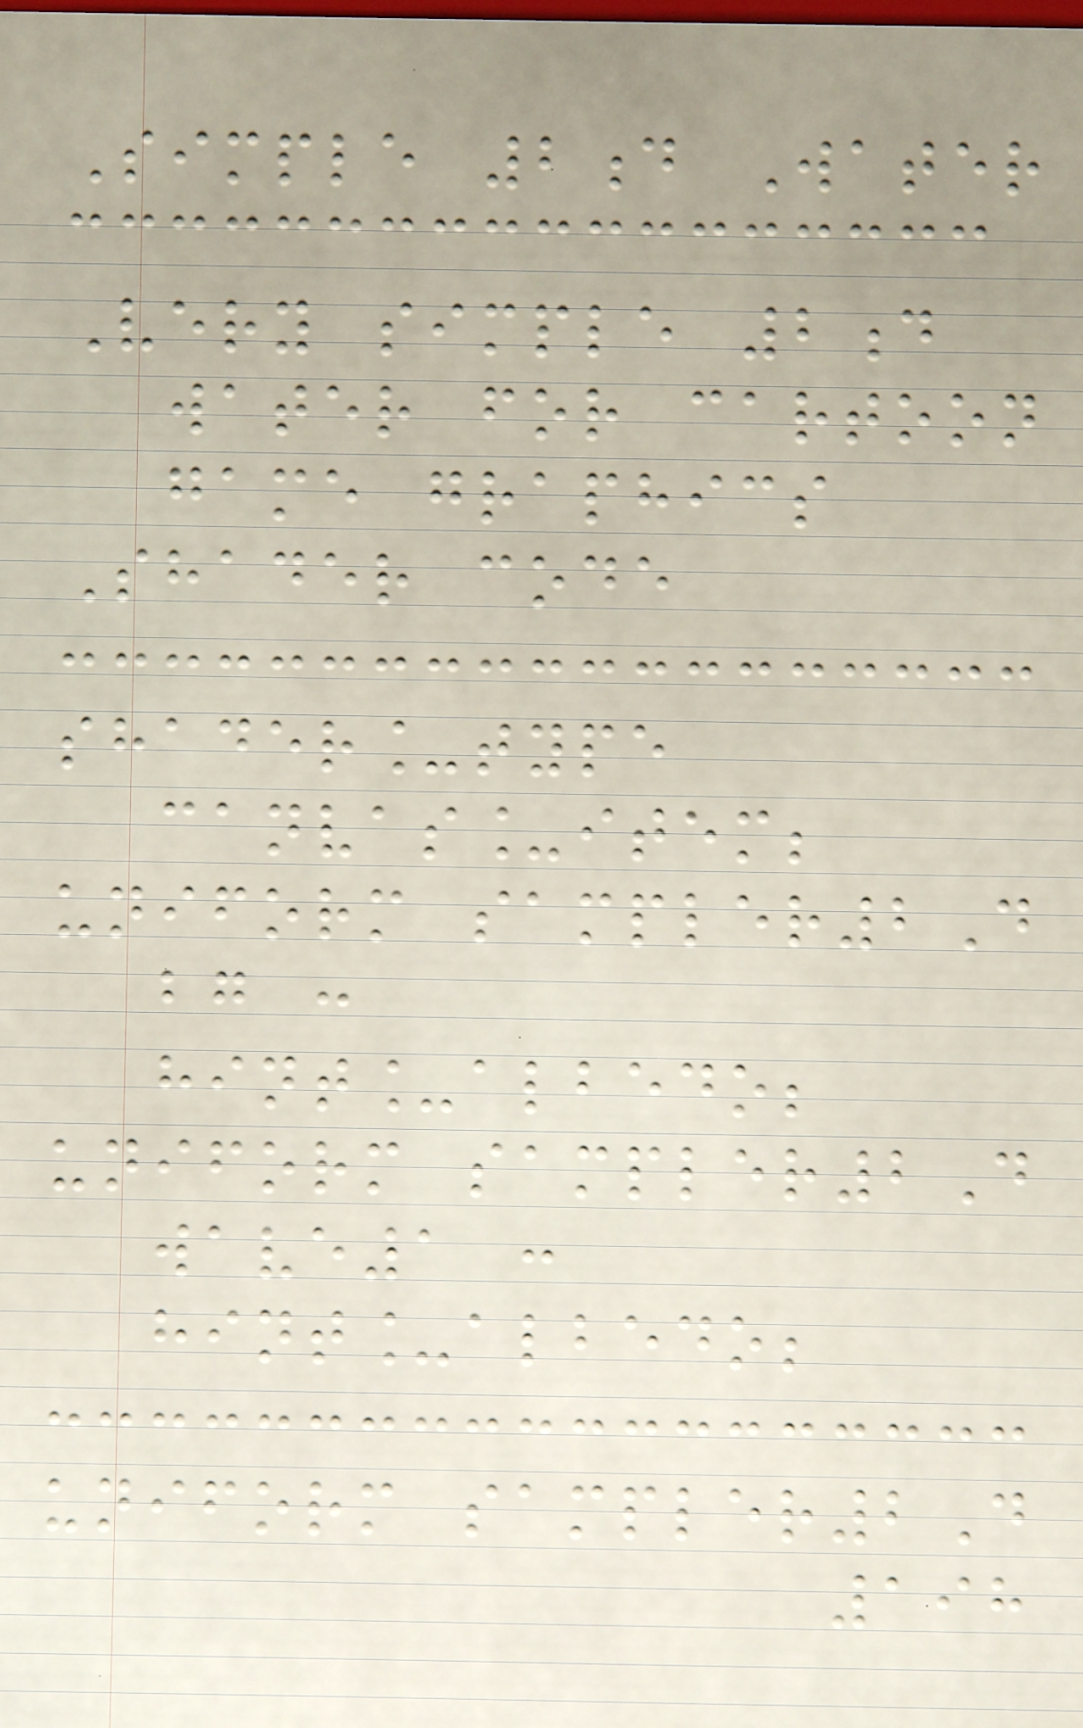Simple 2d Water
Very simple 2d
water for cartoon
game graphics
Shader code
shader_type
canvas_item;
uniform sampler2D
bg :
hint_albedo;
uniform sampler2D
wave1 :
hint_albedo;
uniform sampler2D
198
